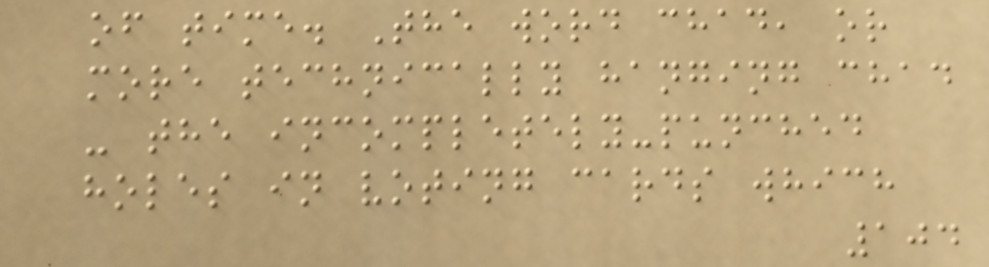of time. The word chad, or
more technically hanging chad
- the incompletely-punched
holes in voting cards which
104
